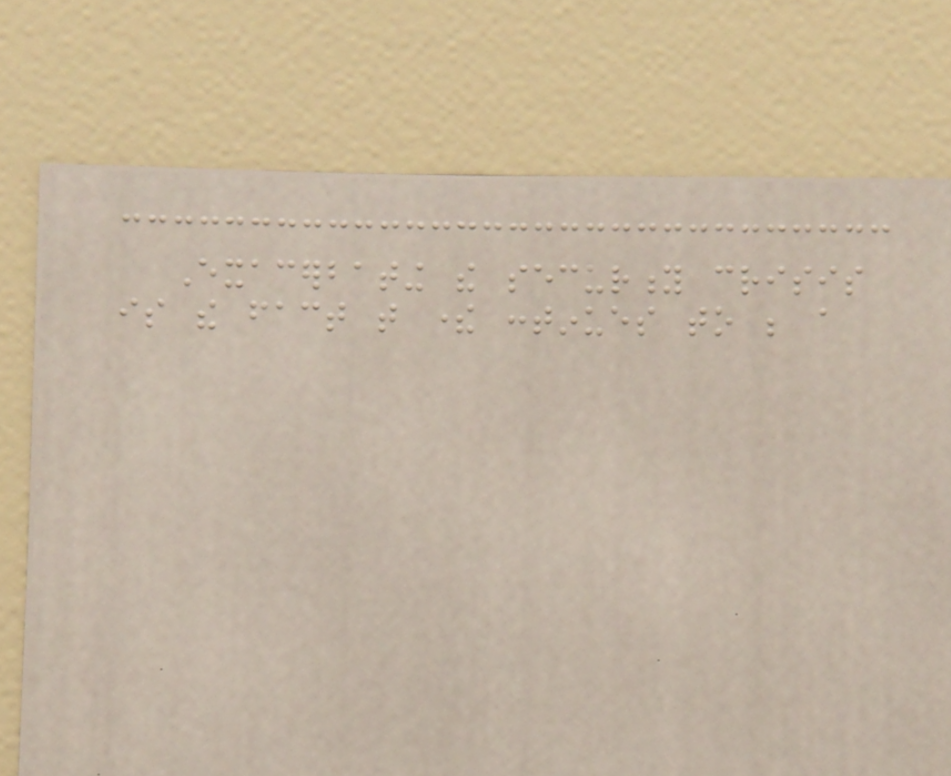Exacerbating the security crisis
is the fact that there continues to be a
